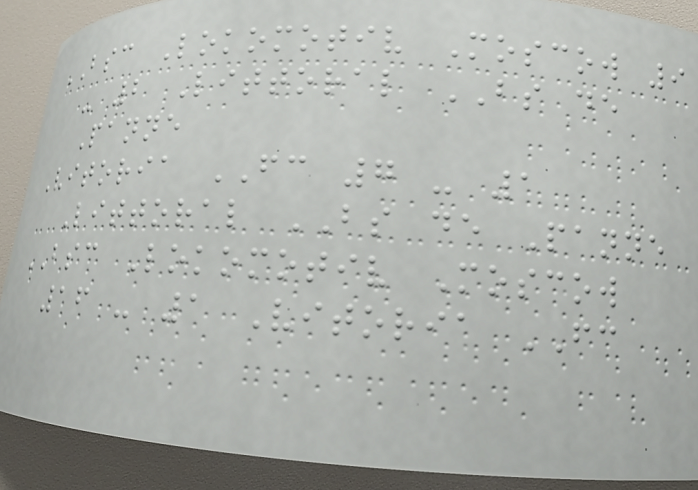BSC Lokomotiv Moscow 9
- 2 Littoral BS de
Panne
Vitoria FC 7 - 1
Littoral BS de Panne
BSC Lokomotiv Moscow
16 - 1 Vitoria FC
